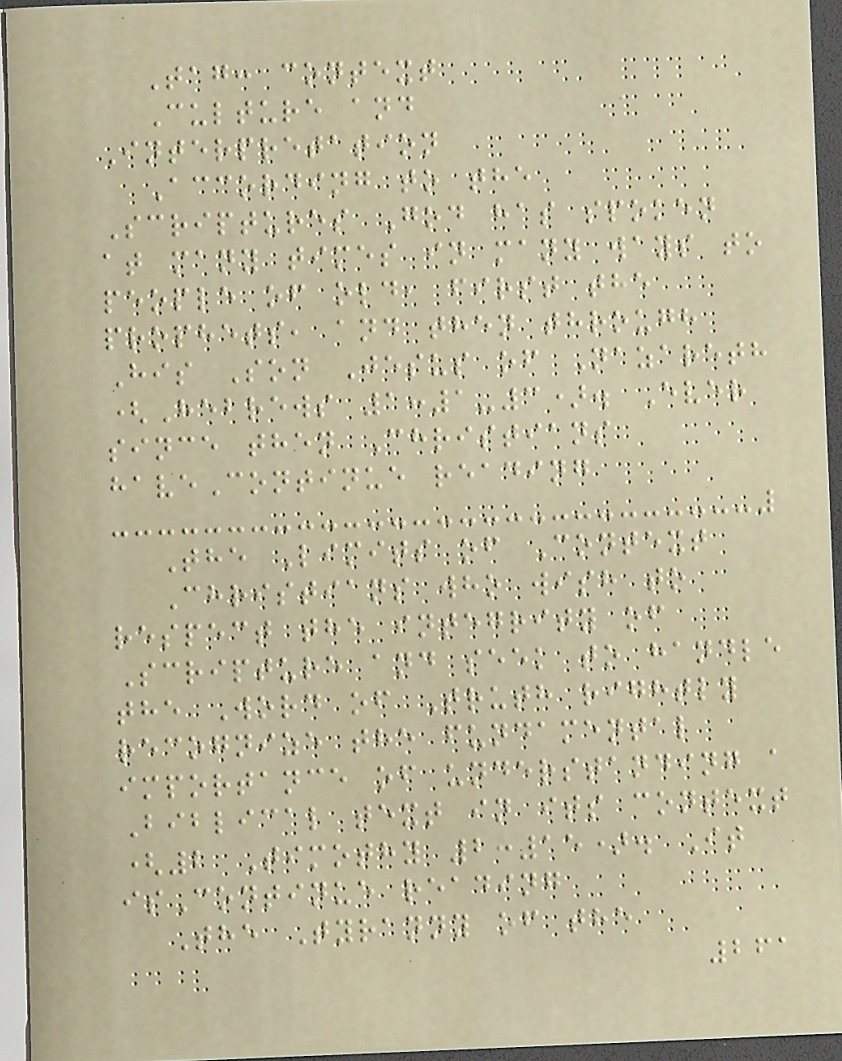Tag: context
Culture and
Interpretation
According to the
Scriptures God has spoken
at many times in many ways to
people of old, first the
prophets, and then through
His Son Jesus of Nazareth
(Hebrews 1:1-3). Ever
since then Christians
haveContinue reading
The Limits of Context
Christians who wish to
respect the integrity of
Scripture and seek to handle
the Word of Truth rightly
recognize the fundamental
importance of understanding a
Biblical text in its context
(2 Timothy 2:15). It
isContinue reading
The Tyranny of the
261
